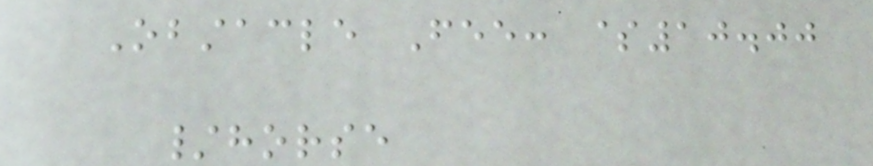Obstacle Fee: $10.00
/horse
